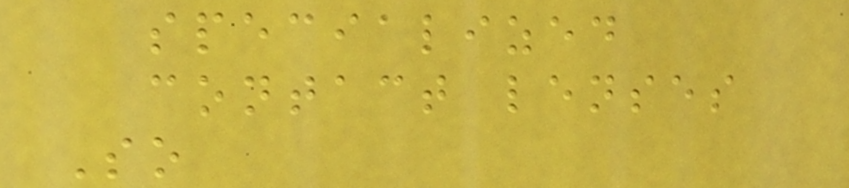specialized
contact lenses
So
